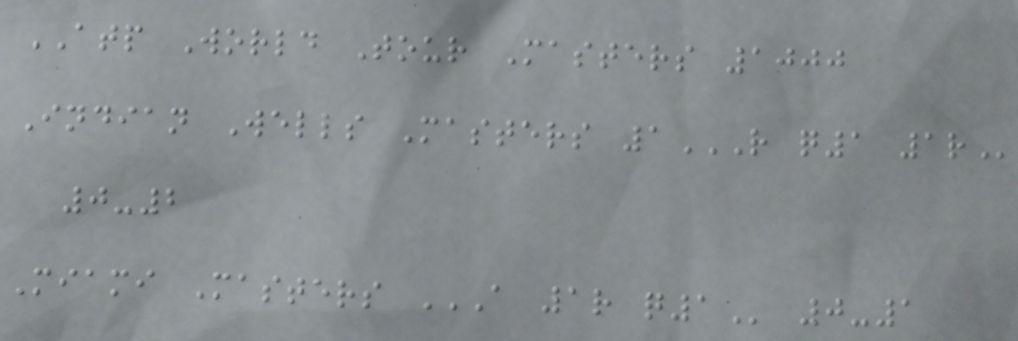ATP World Tour Masters 1000
Indian Wells Masters 1R Q1 1R
0-2
Miami Masters A 1R Q1 0-1
